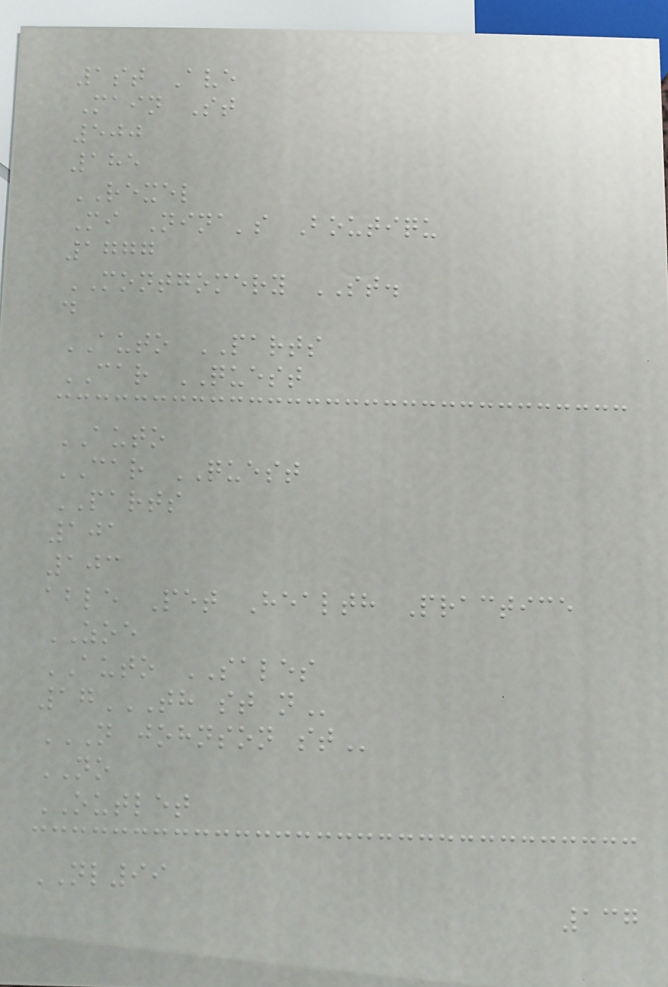1st Ave
Main St
500
185
REXEL
Mi Nina's Boutiqu
1777
MONTGOMERY ST.
d
AUTO PARTS
CAR QUEST
AUTO
CAR QUEST
PARTS
101
103
able Pet Health Practice
ZOE
AUTO SALES
17TH ST N
N JOHNSON ST
NO
OUTLET
NL99
137
